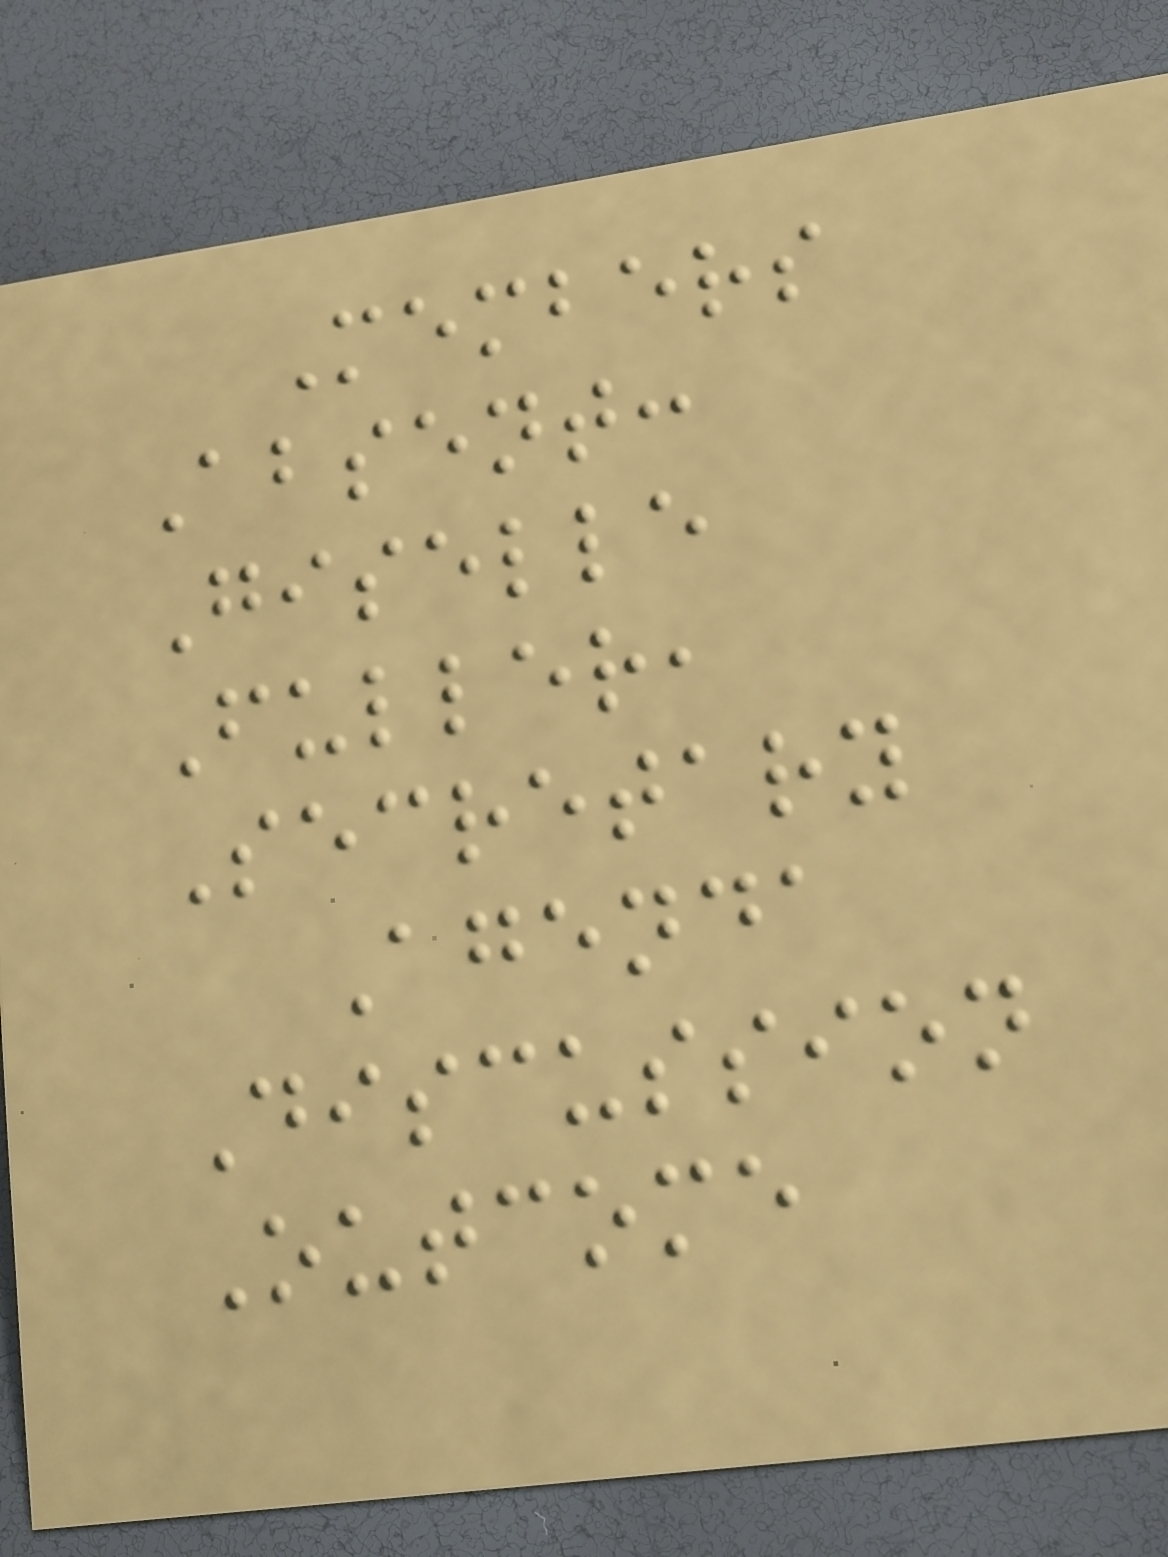Members
Absent:
Giselle
Fuller,
Secretary
Agenda
Discussion
Outcome
